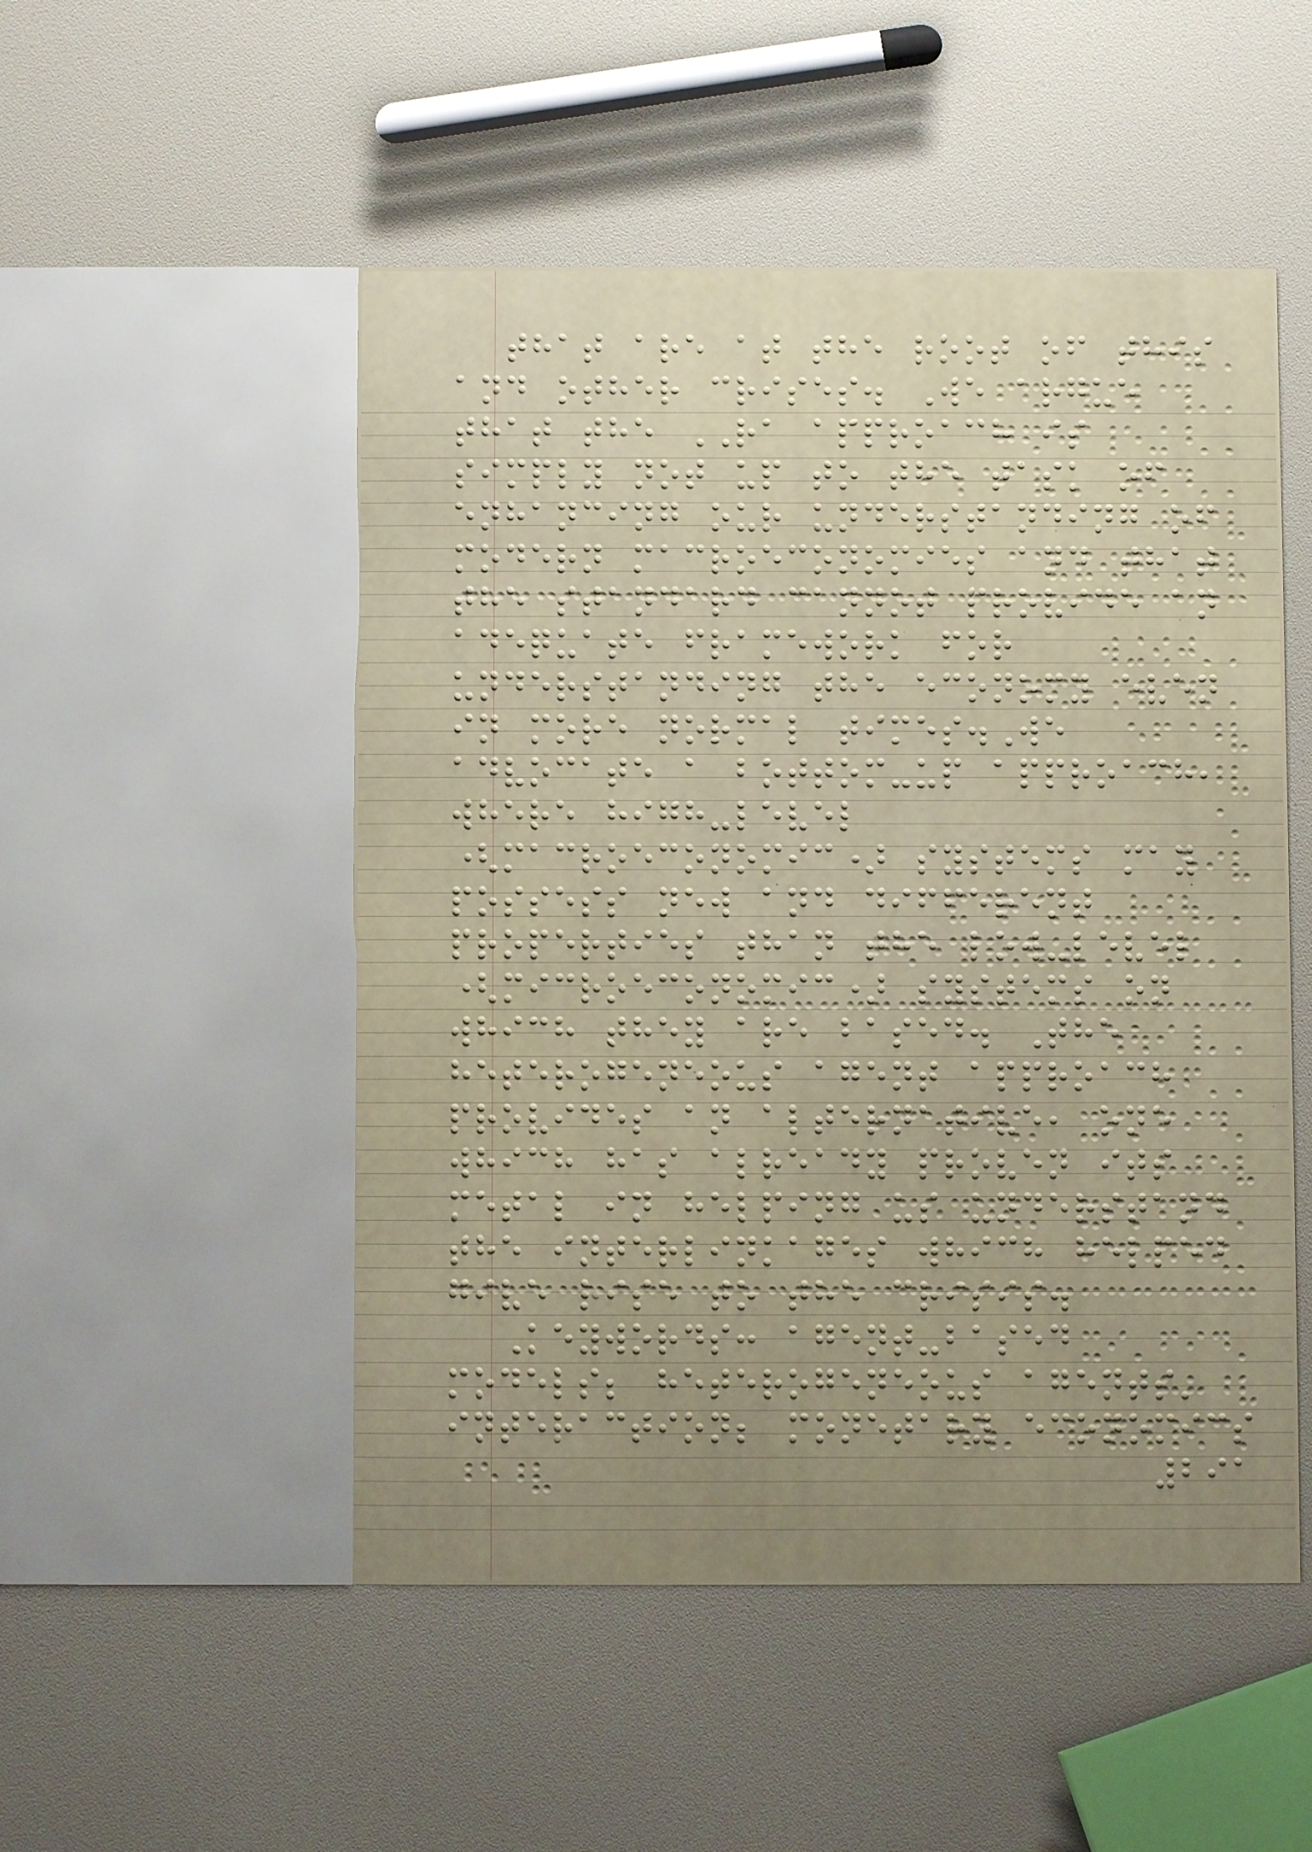that are at the root of this
and other crises. We argue
that the RA approach is
simply not up to the task of
enhancing our understanding of
modern macroeconomies and that
the standard cannot provide an
adequate framework for
understanding the economy even
in more normal times.We
advocate a bottom-up approach,
where high-level
(macroeconomic) systems may
possess new and different
properties than the low-level
(microeconomic) systems on
which they are based. The
heterogeneous agent approach
provides an alternative, one
which has already proven its
metal in helping us understand
the interlinkages which helped
give rise to the crisis.
Keywords: agent-based
models; heterogeneous agents'
interaction; monetary economics
291
